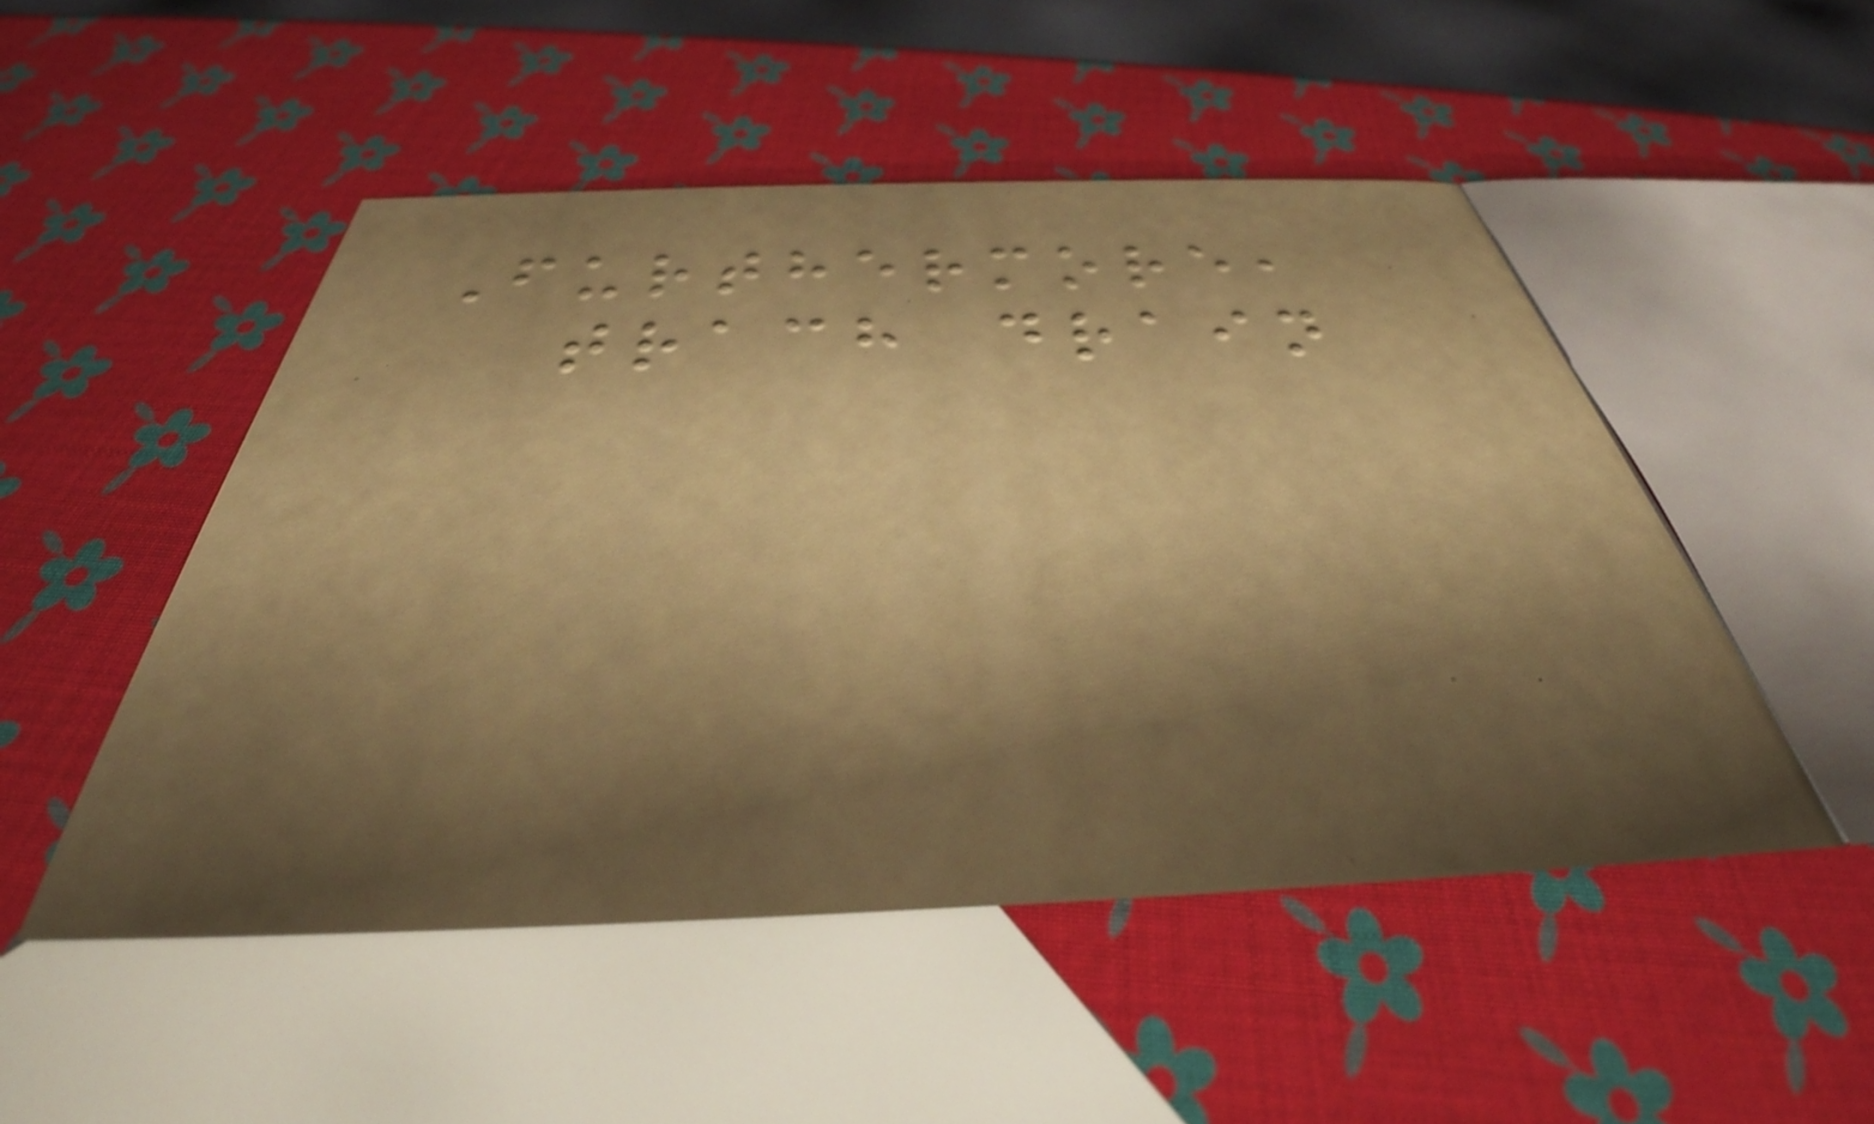Furthermore,
trach drain
